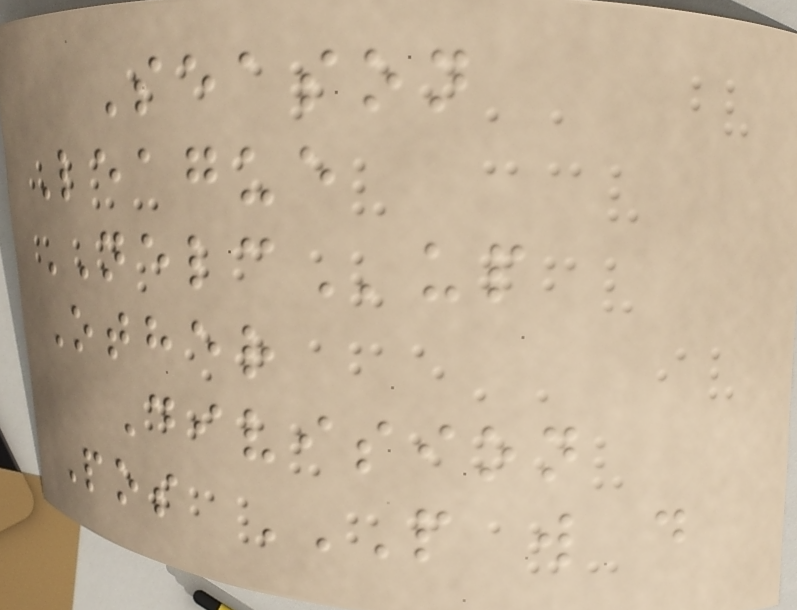Season
League
NELCup
Other
Division
Pos P W D
